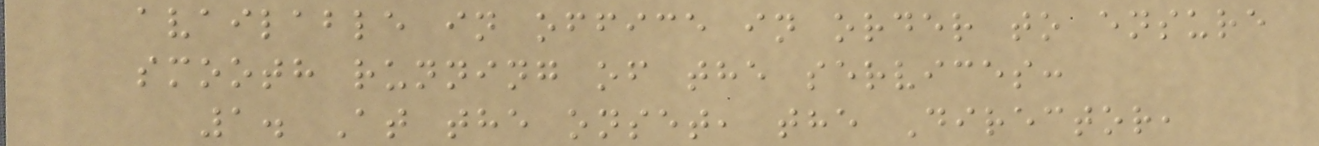available in office in order to ensure
smooth running of the services:
1. At the onset, the Director,
